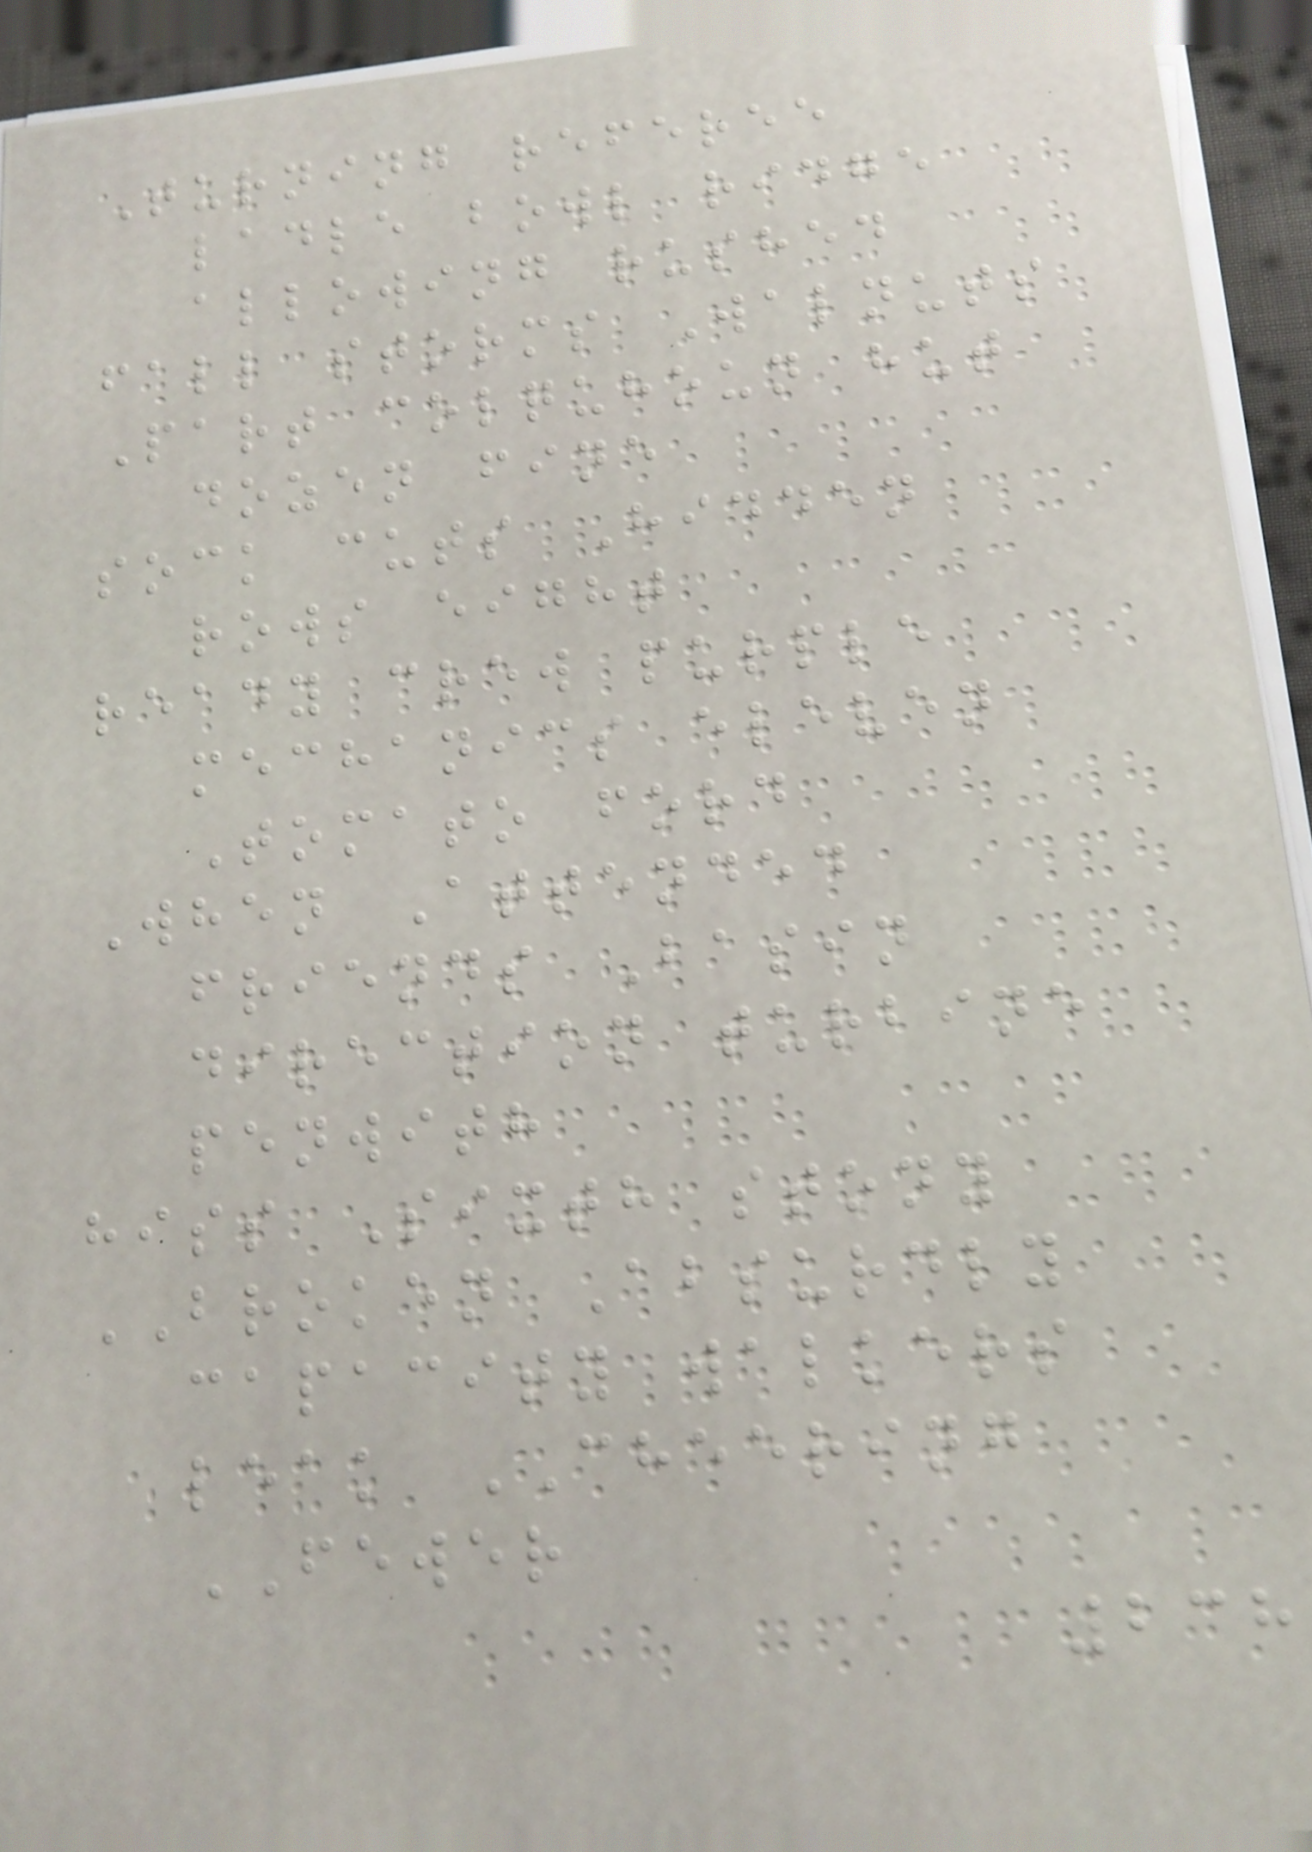Turning referee
ladle bowl ridge
allowing rushed
fall storms Walnuts
Part colquhoun hut
dozen fine
sock cuts Hidden
rows eight
ready crew purple
mechanics eleven
Tomato ford
When Attended
friends Basin
direction turbine
penwith
hiss Sixth stony
BROKEN Absurdly
capacity walkers
leak CHEERING
FEWER
238
